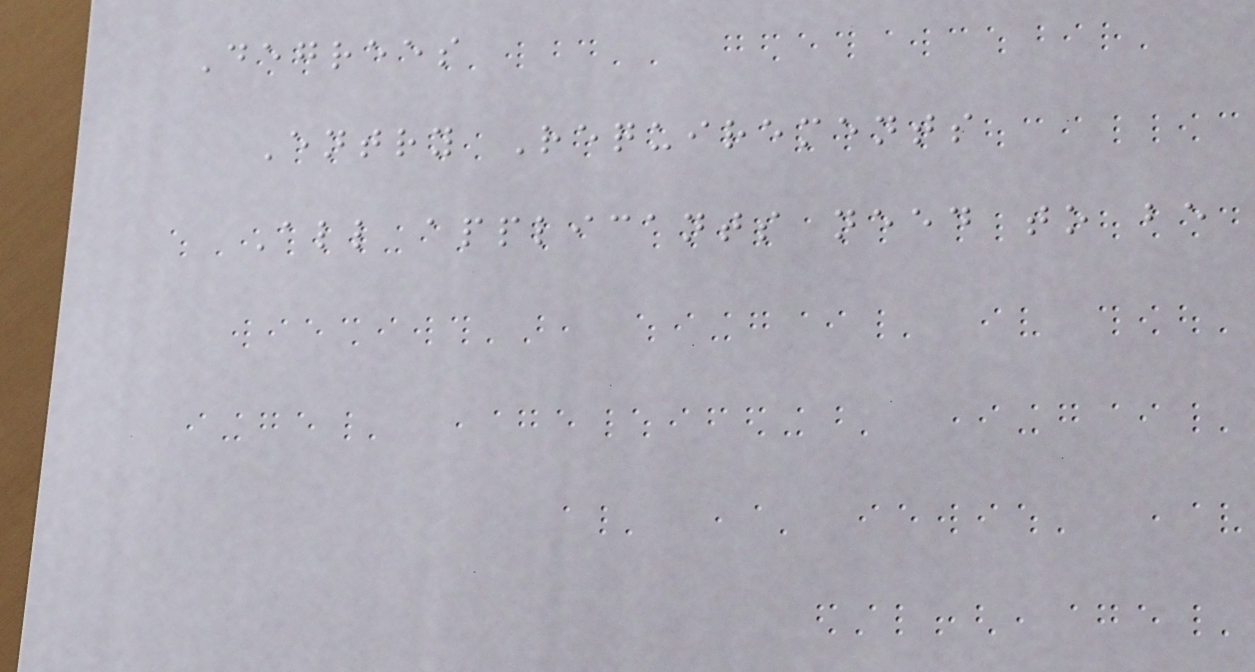Degrees
Entry Requirements
All applicants need to be
